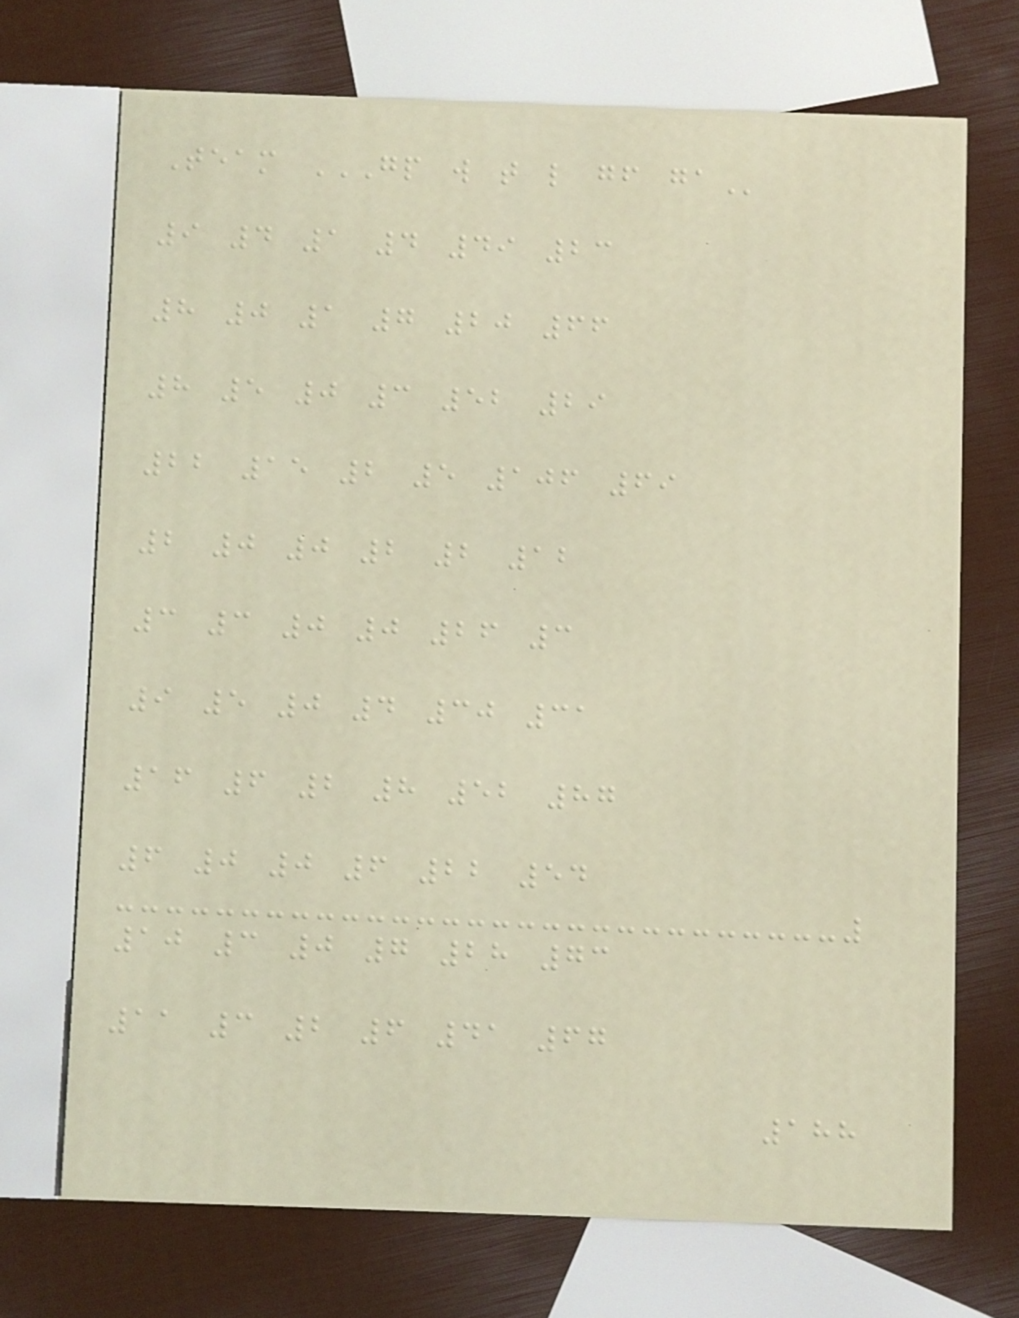Team GP W T L GF GA
9 4 1 4 49 23
8 0 1 7 20 66
8 5 0 3 52 29
22 15 2 5 106 69
2 0 0 2 2 12
3 3 0 0 26 3
9 5 0 4 30 31
16 6 2 8 52 87
6 0 0 6 22 54
10 3 0 7 28 73
11 3 2 6 41 67
188
